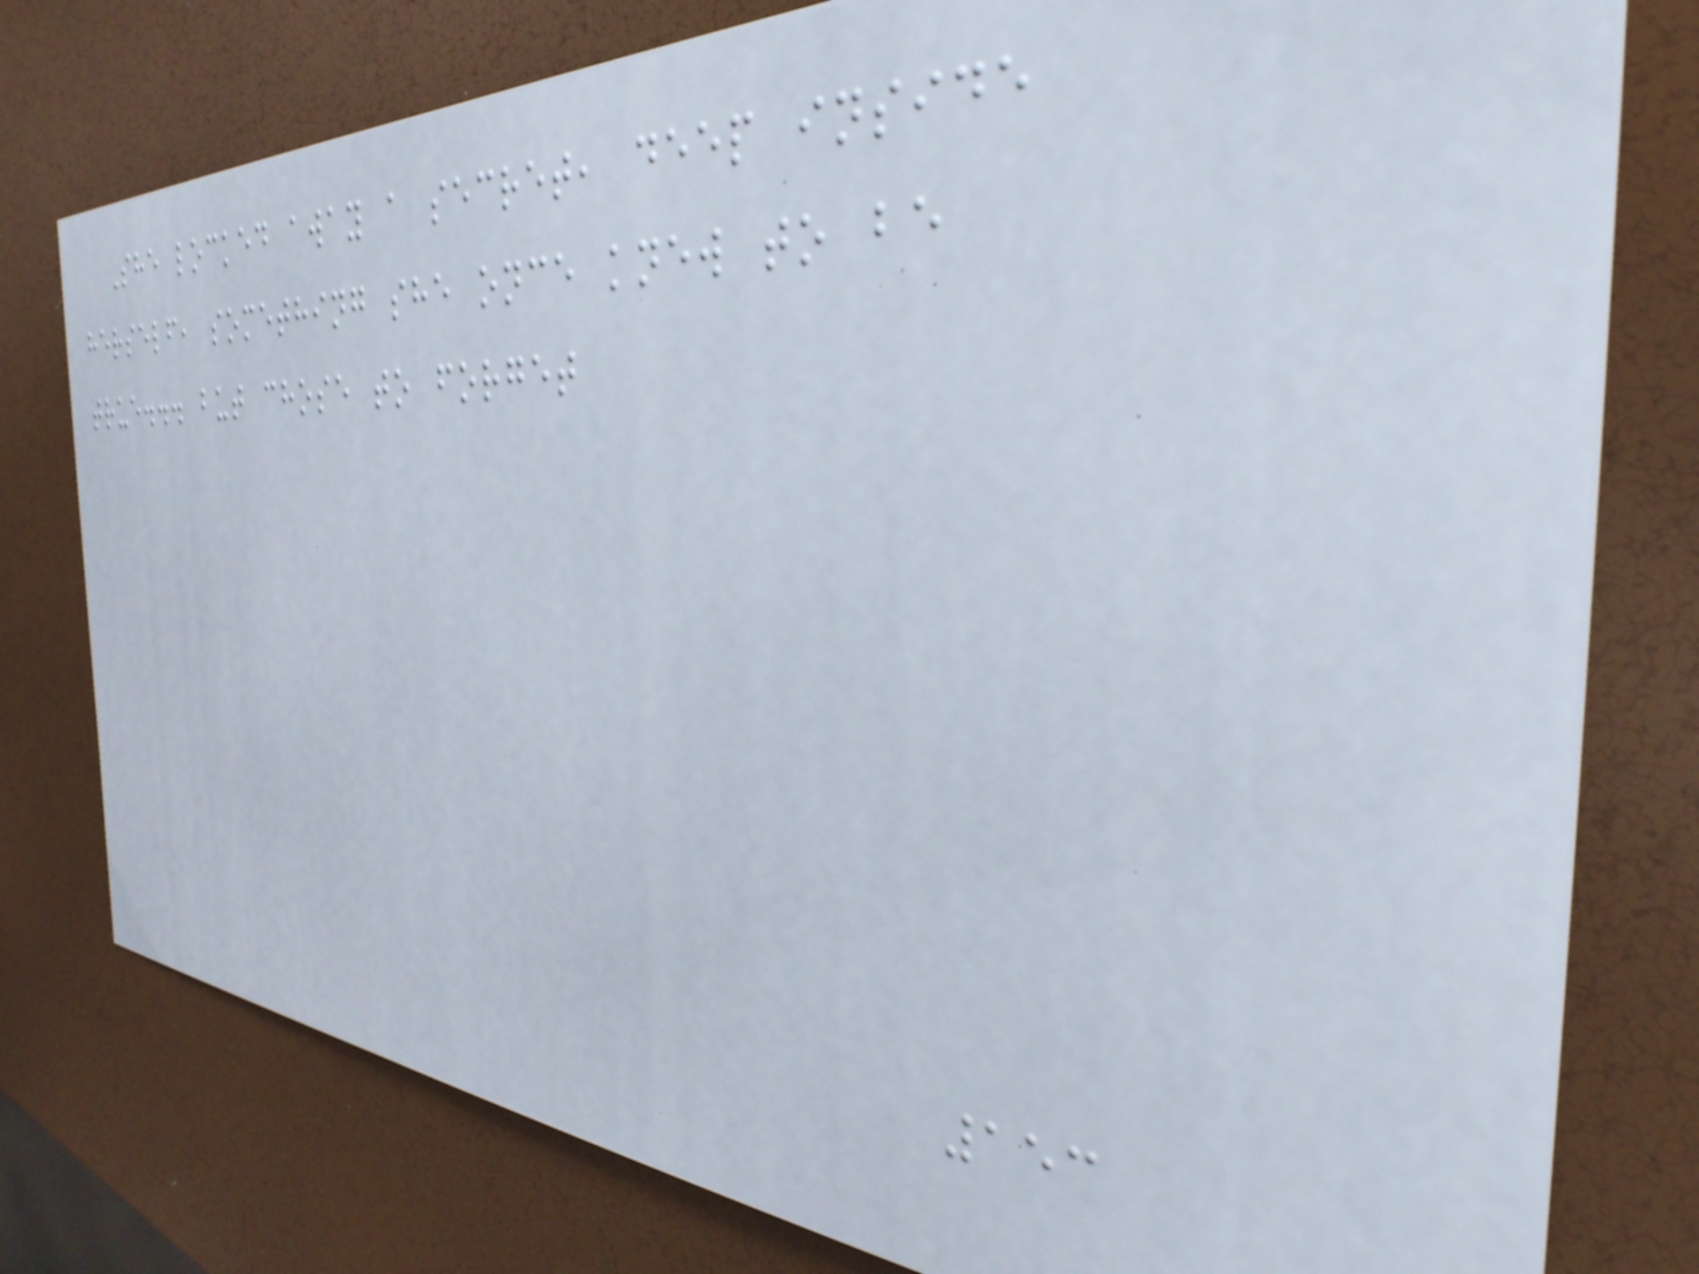She locked away a secret, deep inside
herself, something she once knew to be
true... but chose to forget
153
